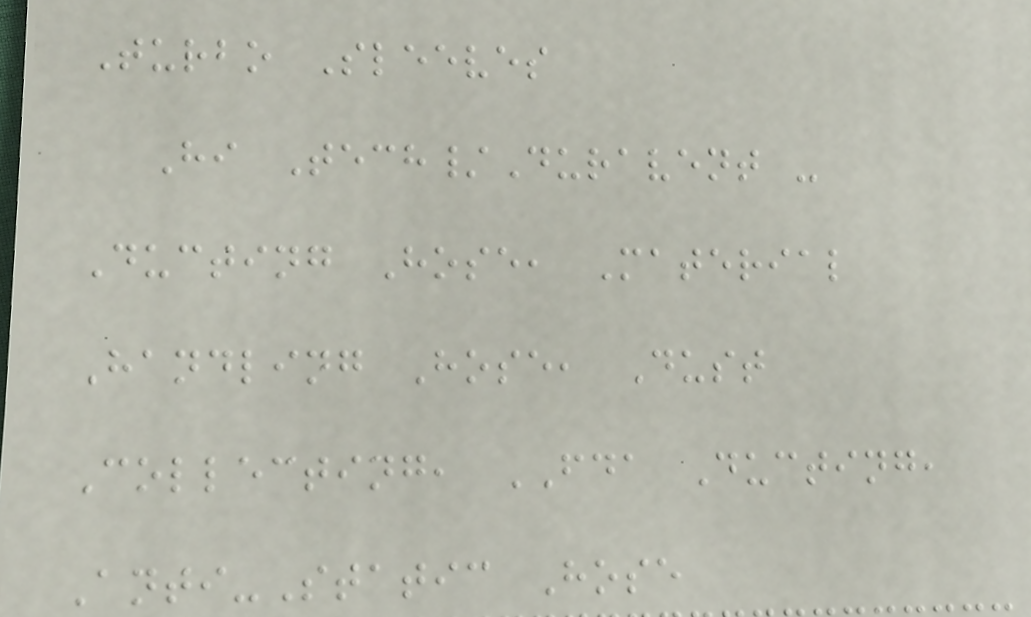Turbo Sleeves
Hi Tech/Duravent -
Ducting Hose, Material
Handling Hose, Dust
Collecting, FDA Ducting,
Anti-Static Hose
